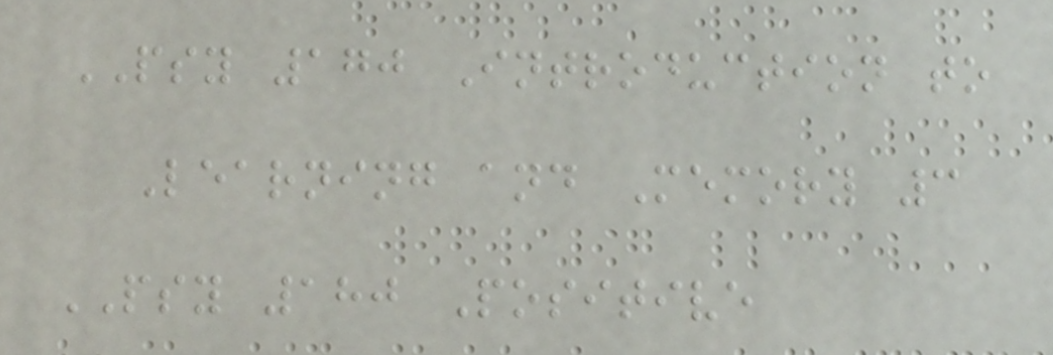PSY 170 Introduction to
Learning and Memory 3
PSY 180 Positive
